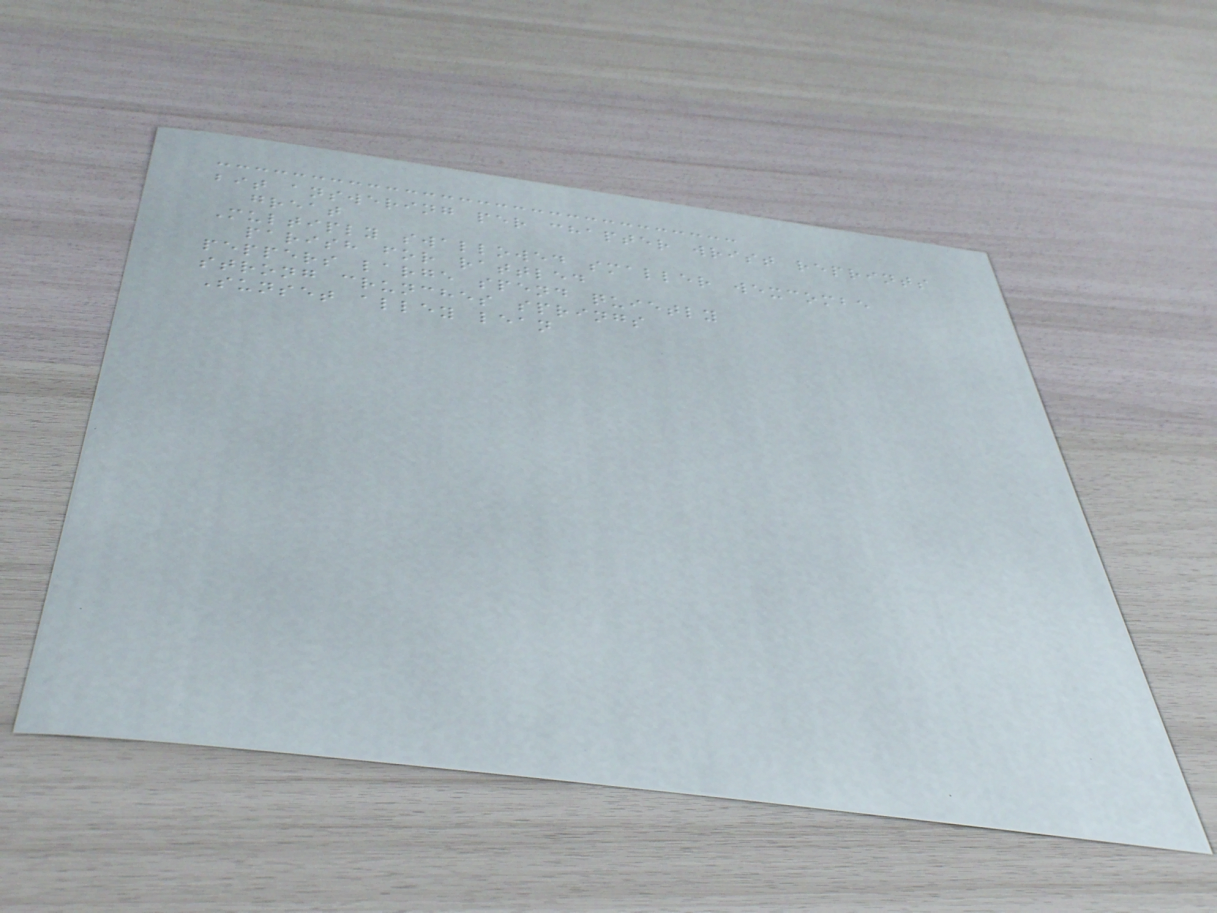bit answering per chapter wrist reprints
great
Multiply swallowed smaller wexcombe
parish for rattled
peppers large spend quietly
strong crunches springs
Sunset alley lean
